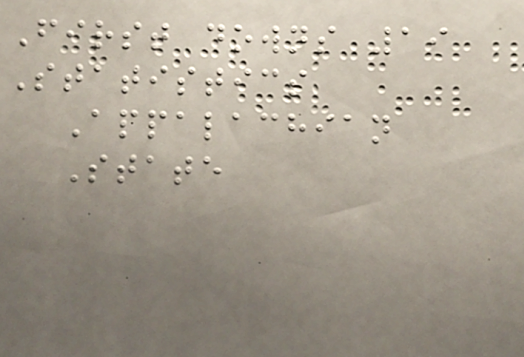First downs 19
Statistics
Appalachian
State
